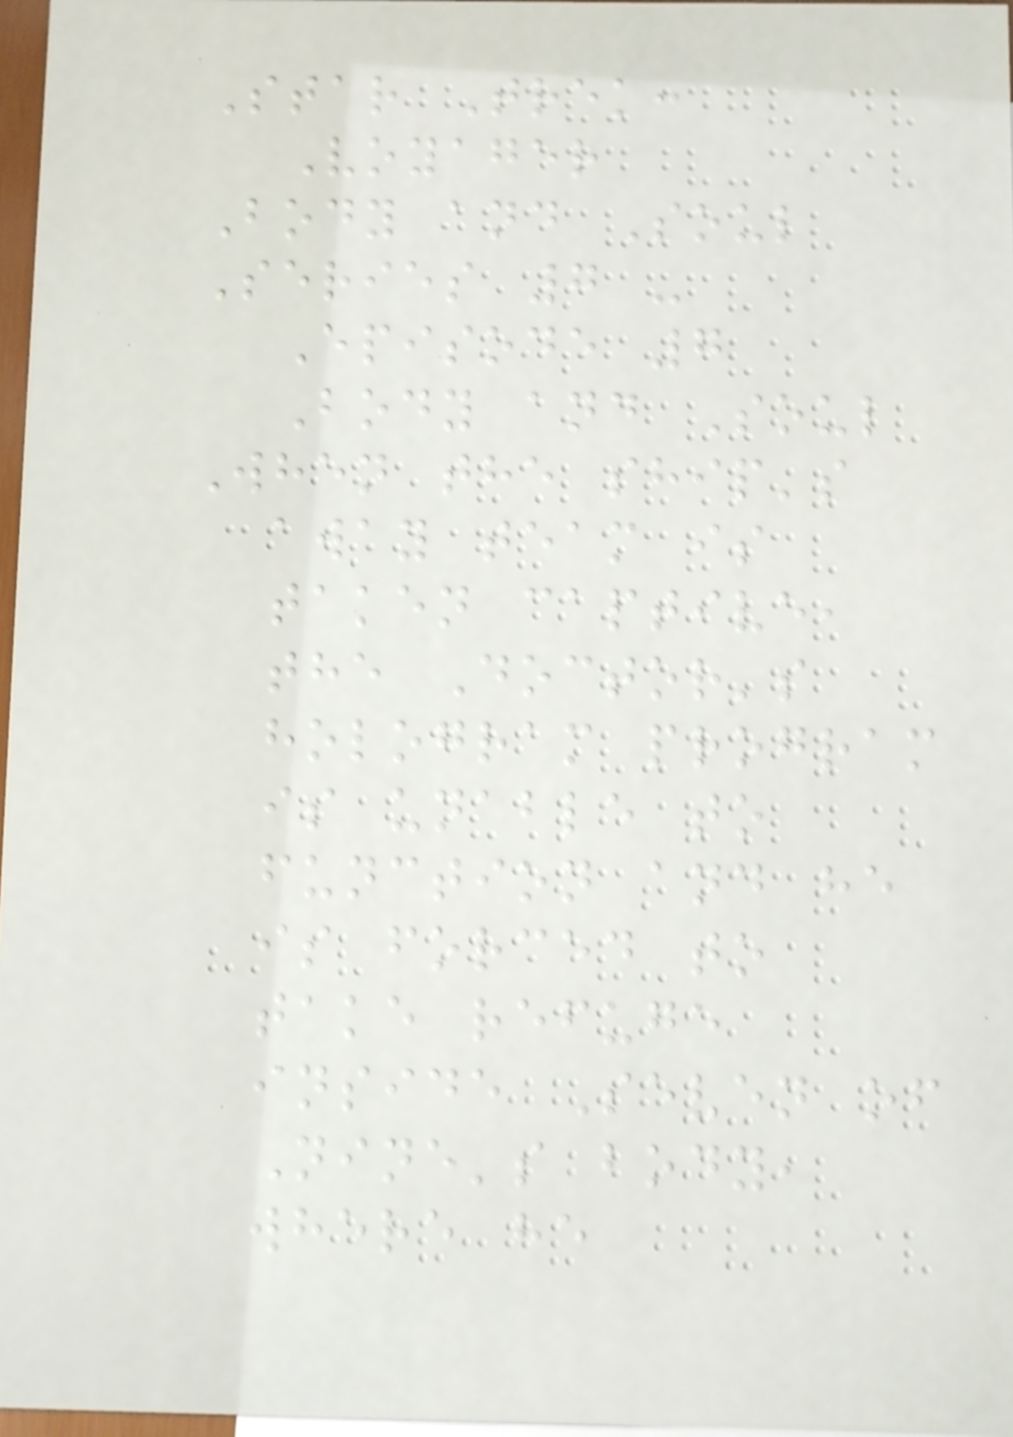Star Trek:
Voyager
Body and Soul
Series 7 -
Episode 7
Body and Soul
When the ship's
away team is
taken captive,
the Doctor's
hologram program
is unable to
function and he
is forced to
take refuge
inside Seven of
Nine's body,
where he
